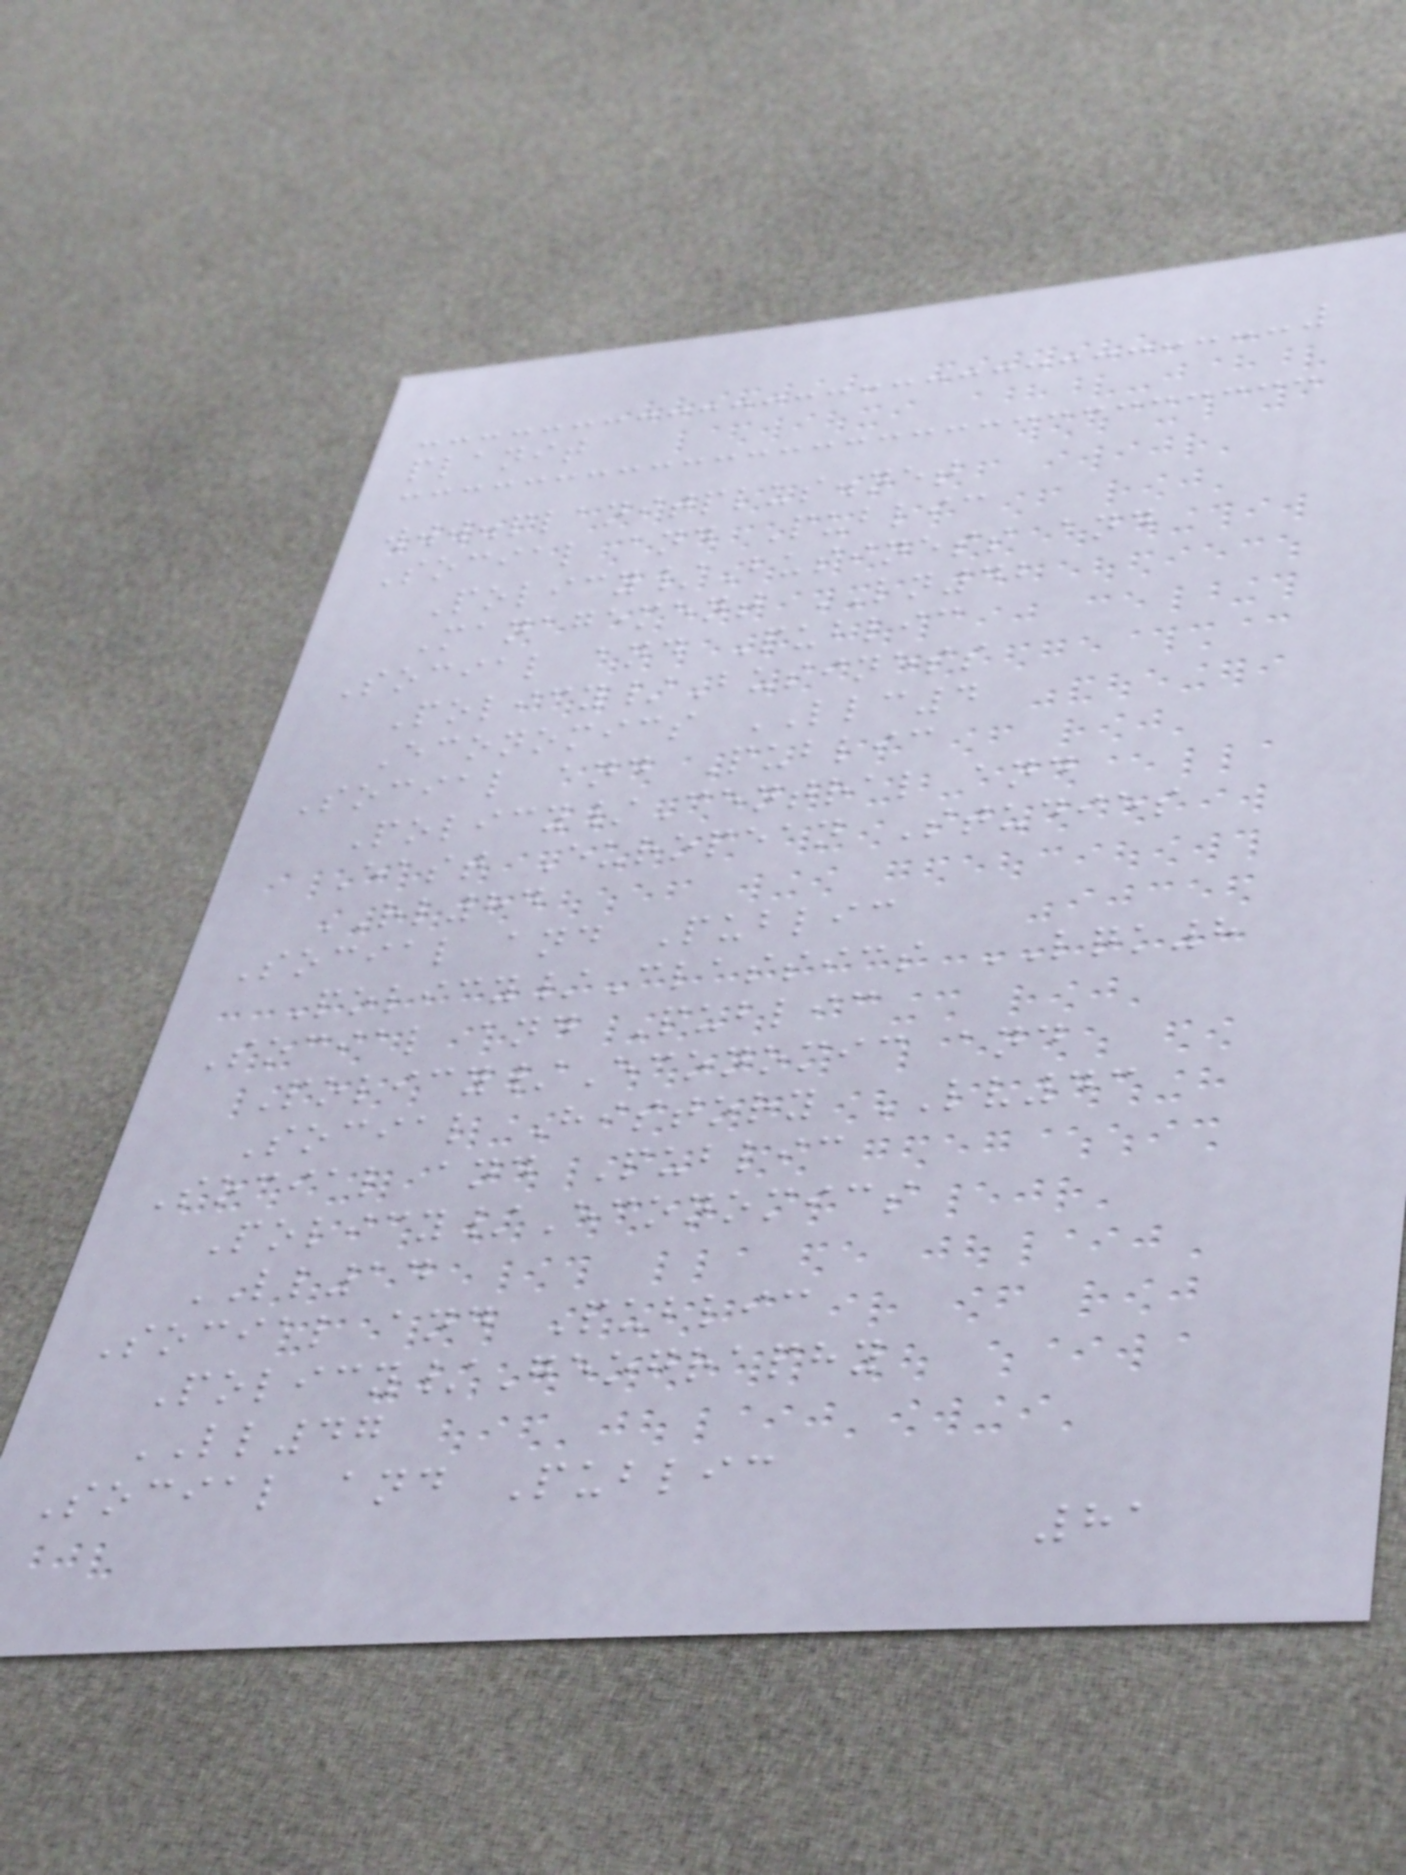planit
www.planitplus.net
Social and Public
Policy/Business and
Management LN42
Social and Public
Policy/Business
Economics LLC4
Social and Public
Policy/Central and
East European Studies
RL84
Social and Public
Policy/Classics LQK8
Social and Public
Policy/Economic and
Social History LV43
Social and Public
Policy/Economics
LL14
Social and Public
Policy/Geography
LL47
Social and Public
81
